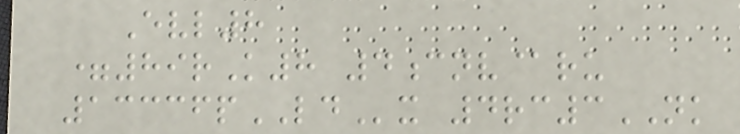Evl8
=89rK8 4cnv@ru
13336pLDx 4rc3NK
